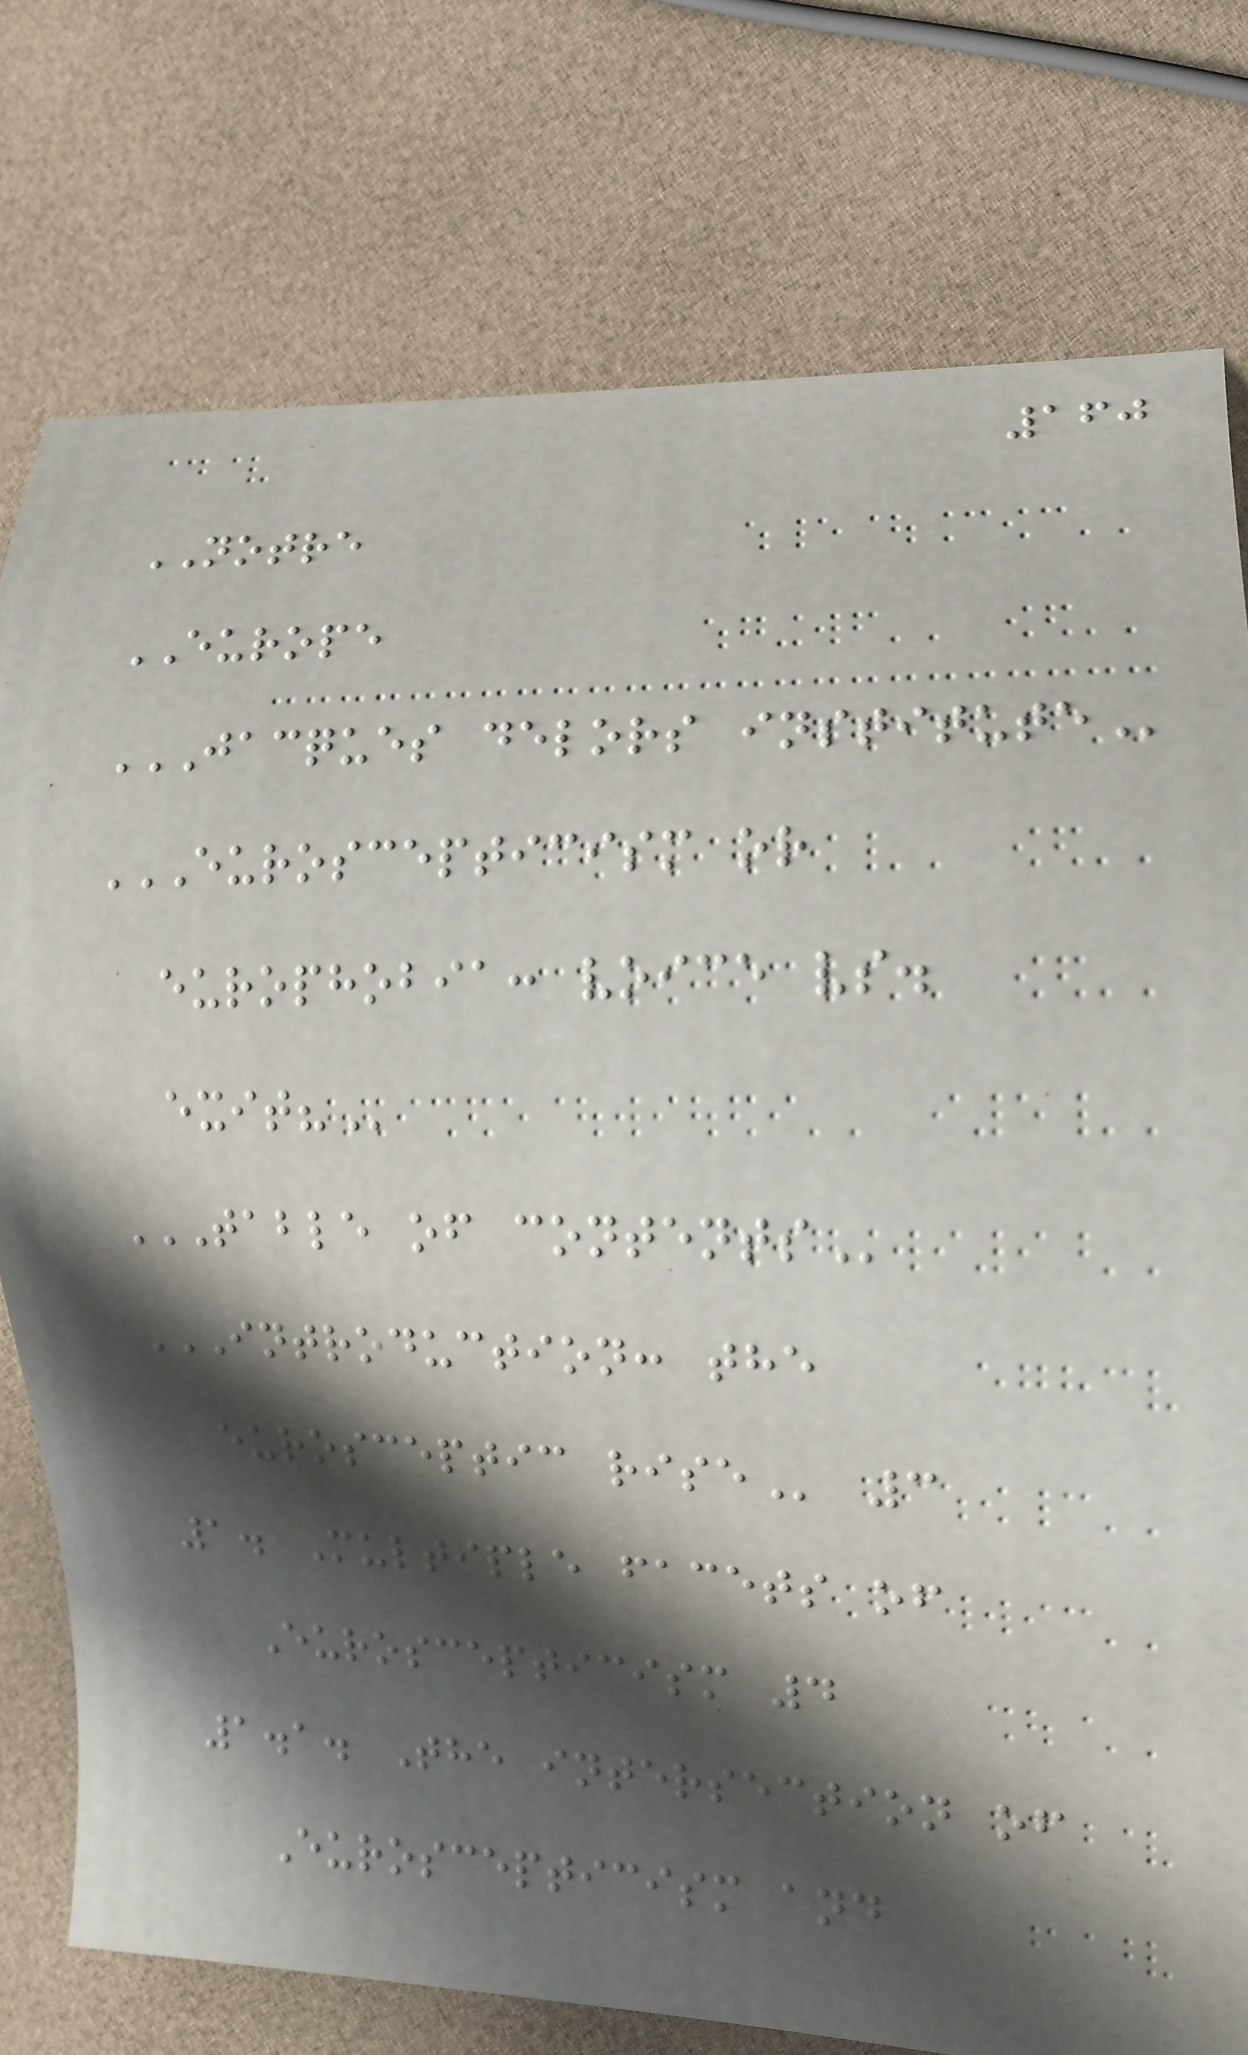160
NOTRE
EUROPE
JACQUES DELORS INSTITUTE
EUROSCEPTICISM OR
EUROPHOBIA: VOICE VS.
EXIT?
TABLE OF CONTENTS
INTRODUCTION: THE
EUROSCEPTIC RISE 3
1. Multiple facets of
Euroscepticism 4
1.1. The intersection of
Euroscepticism and
